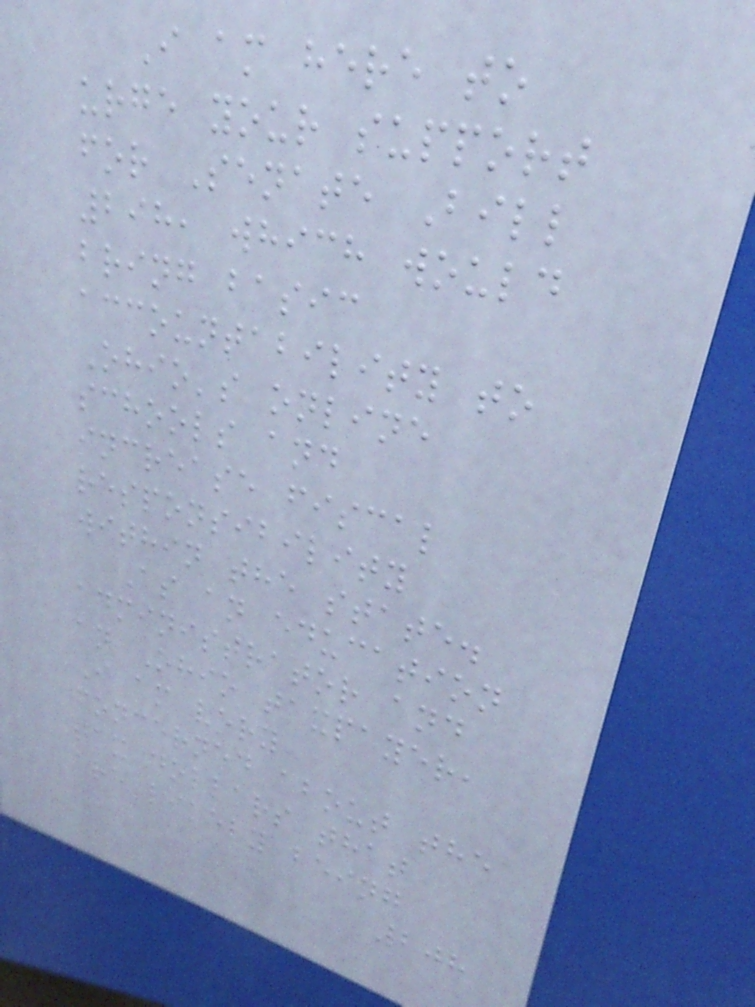I am here to
urge your support
for Senate Bill
298, which would
bring basic
accountability to
Ohio's online
schools and
increase fiscal
responsibility
within the state.
As an education
administrator and
an Ohio taxpayer,
I am very
concerned about the
tax dollars that
are likely being
208
